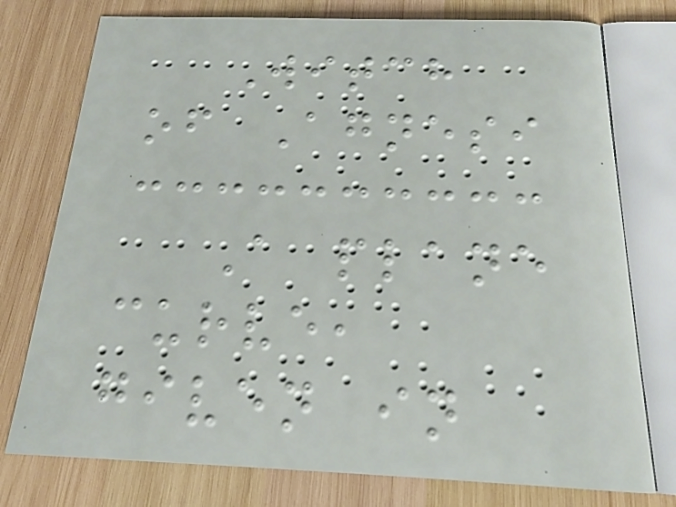Witch
of Agnesi
A plane
curve,
given in
